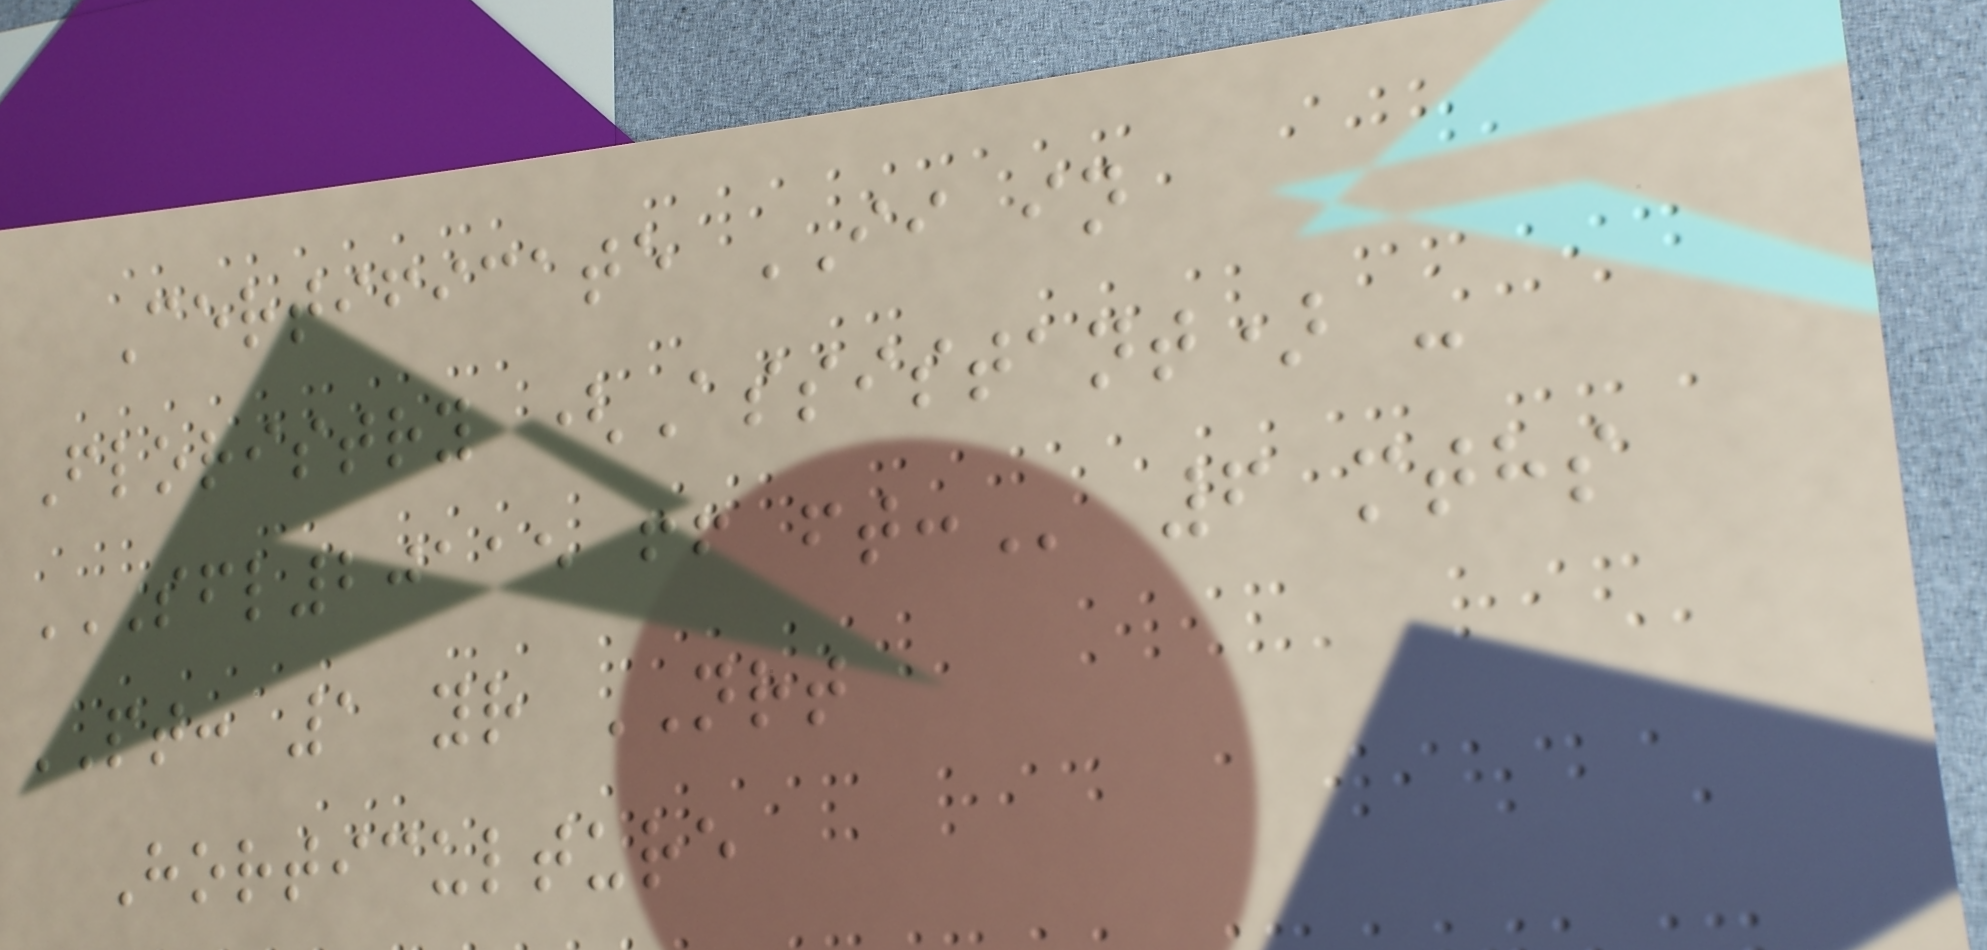Certificate II in
Floristry (Assistant) -
SFL20115 FF FT: 6 mths
PT: 1 yr NRT
Horticulture
